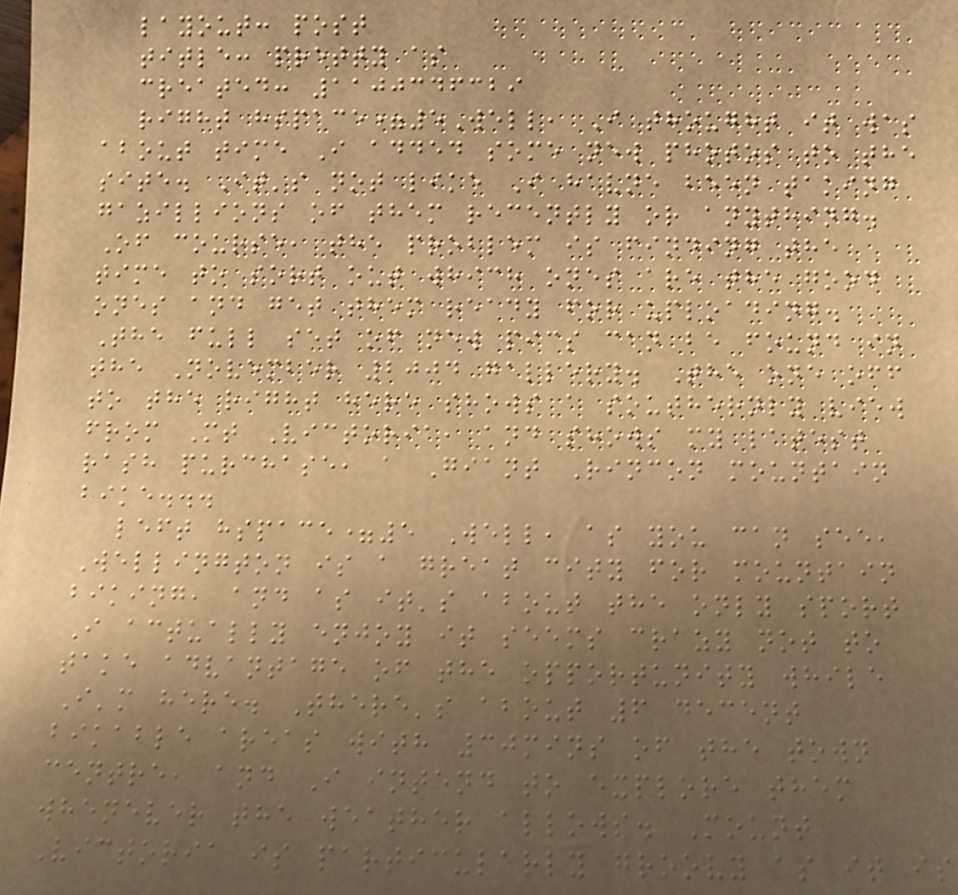layout: post
title: pretty as
created: 1100346329
right hspace=5Well, I thought it was
about time I added some new photos to the
site. It's not like I havne been taking
gazillions of them recently or anything.
Of course, the problem is finding the
time to sort out which ones are the good
ones and get them ready for uploading.
The full set of new pics can be found in
the November 2004 gallery. The one off
to the right here shows a southernly view
from Mt Victoria, and shows my latest
rash purchase, a Giant Rincon mountain
bike...
left hspace=5 Well, as you can see,
Wellington is a great city for mountain
biking, and as it's about the only sport
I actually enjoy it seems crazy not to
take advantage of the opportunity while
I'm here. There's about 6 decent
bikable areas with 30mins of the town
centre, and I intend to explore them
whenever the weather allows. Mount
Victoria is particularly groovy as it is
